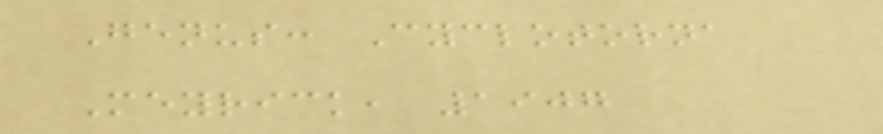Genus: Cyclotorna
Meyrick, 1907
